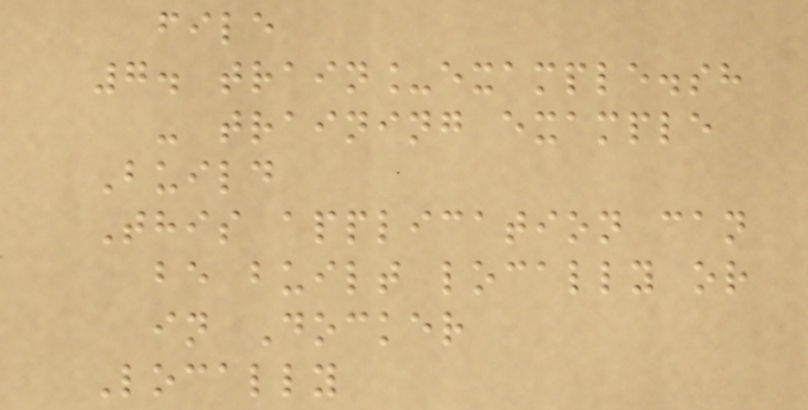file
7. train_example.sh
- training example
Build
This application can
be built locally or
in Docker
Locally
